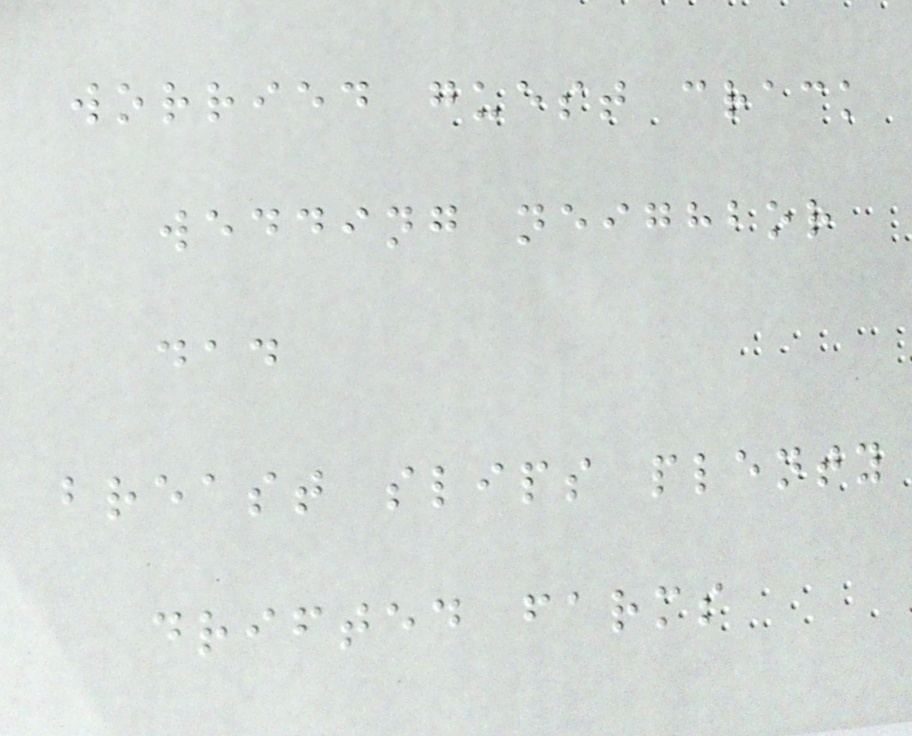worried guest crack
wedding neighbor
dad
breast slips plenty
drifted farms
